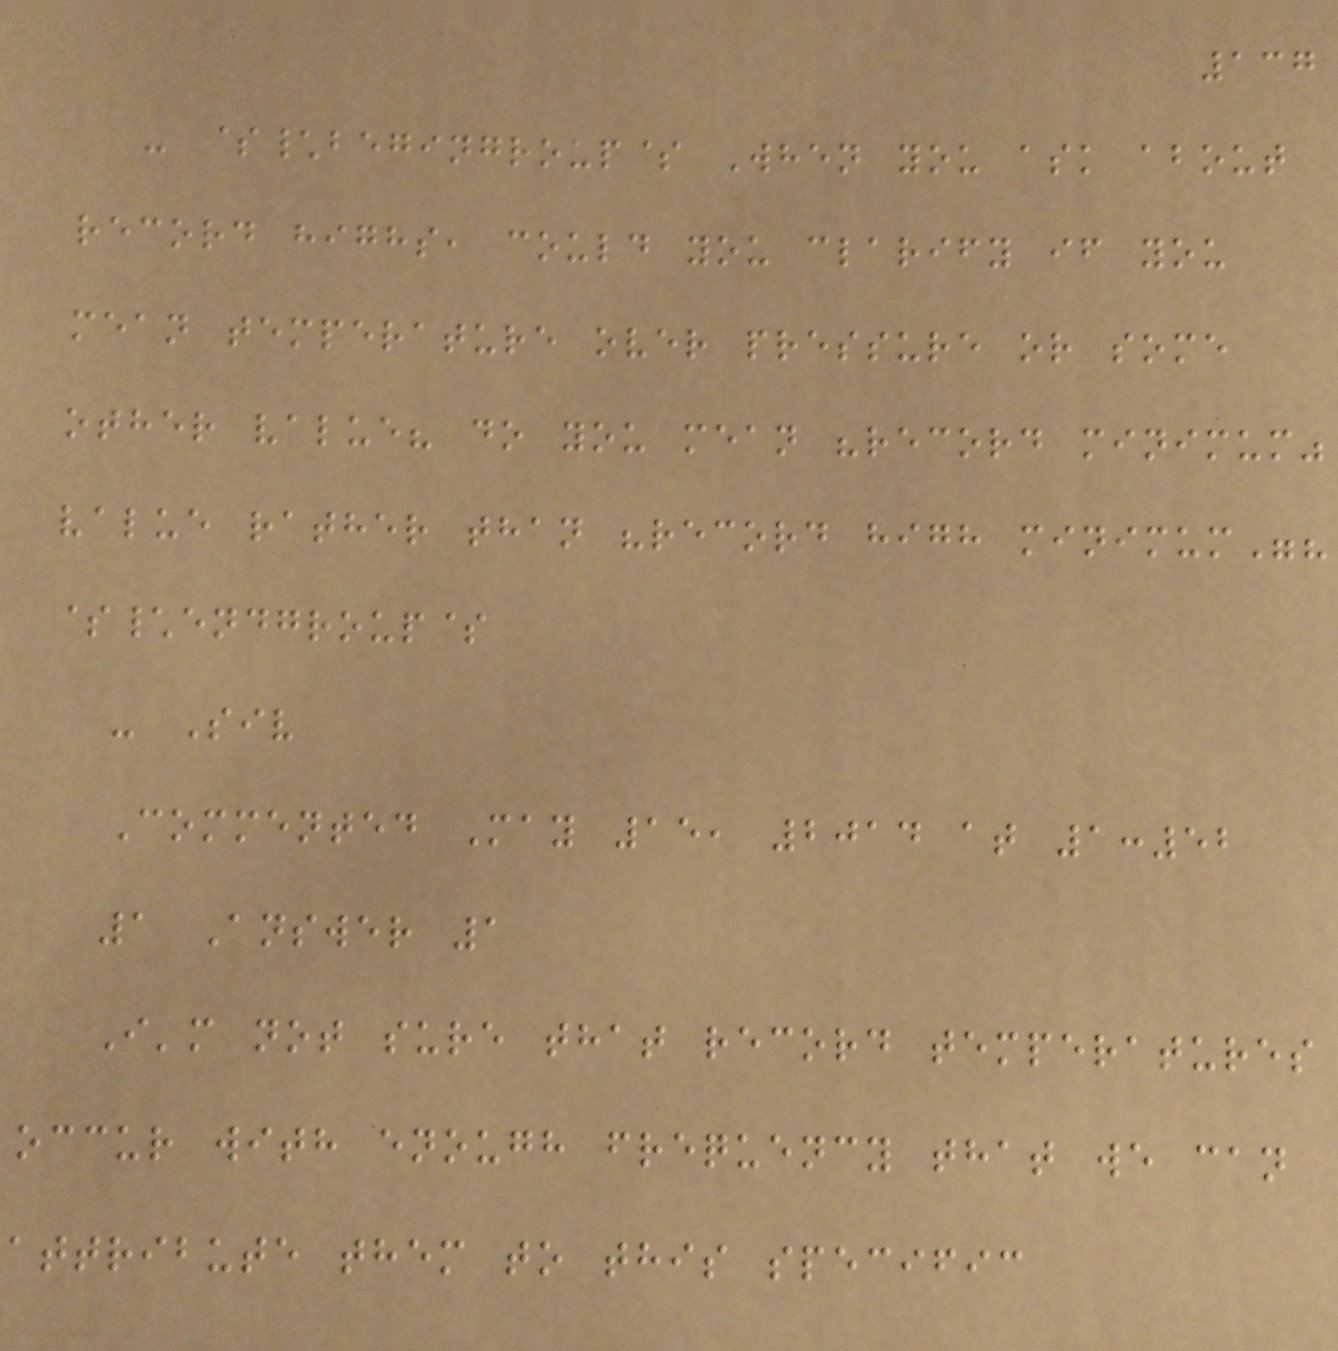137
- $\begingroup$ When you ask about
record highs, could you clarify if you
mean temperature over pressure or some
other value? do you mean "record minimum"
value rather than "record high minimum"?
$\endgroup$
- Siv
Commented May 15, 2014 at 1:52
1 Answer 1
I'm not sure that record temperatures
occur with enough frequency that we can
attribute them to this specific
